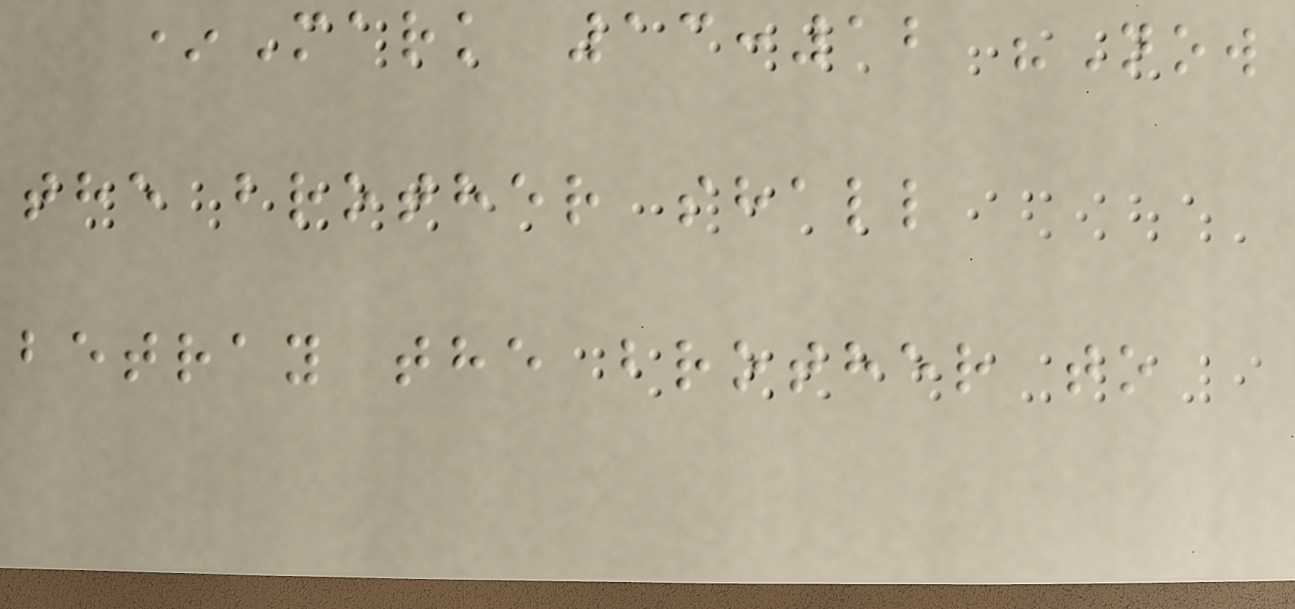*Mark 13:12 "Now
the brother shall
betray the brother to
